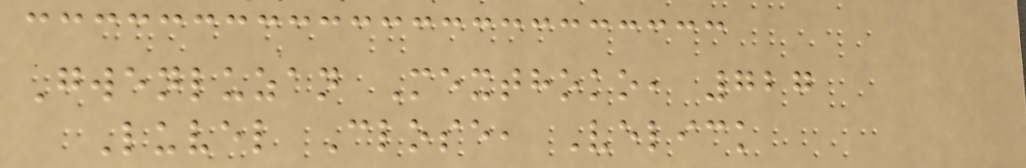Gwenluzan Mexthoko, 727
Luvel Close, Velick
